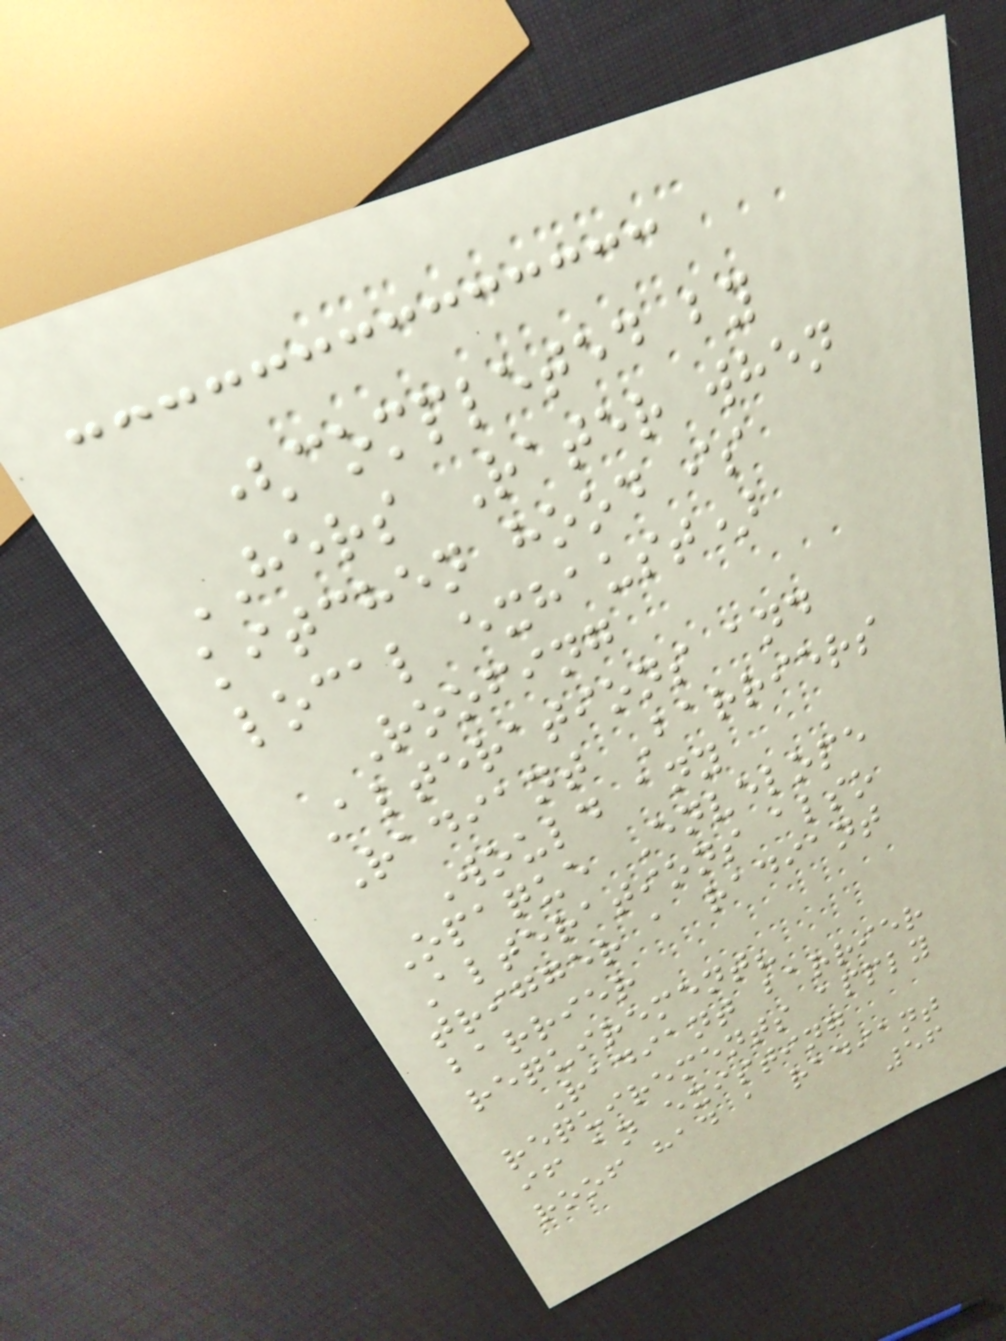(completed by
HERS Rater when
kitchen hood is
local exhaust)
Roofing
Alterations and
Radiant Barriers
Would any
Opaque Envelope
Alterations also
trigger a radiant
barrier
requirement?
Radiant barrier
requirements apply
if an existing
roof had a radiant
56
